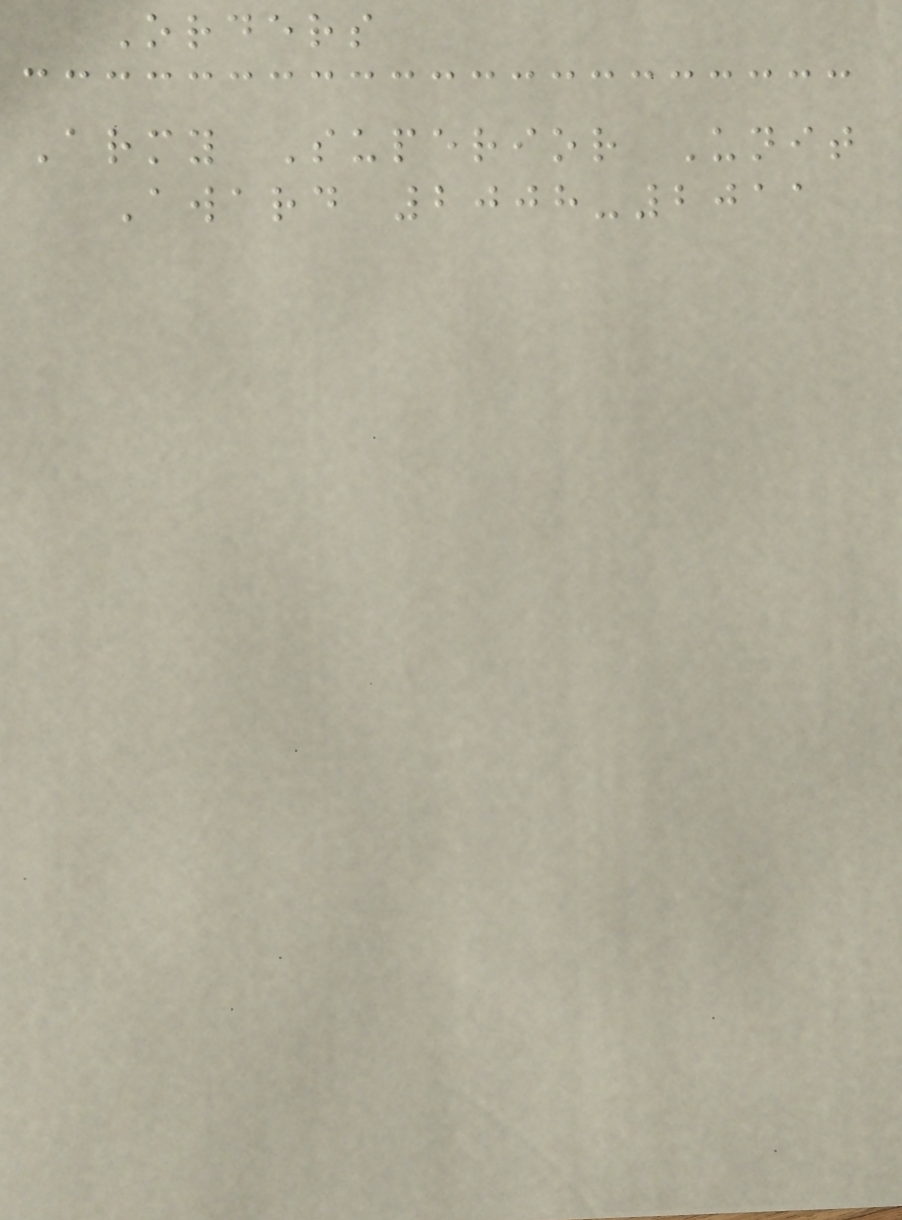Orders
Army Superior Unit
Award 2008-2011
